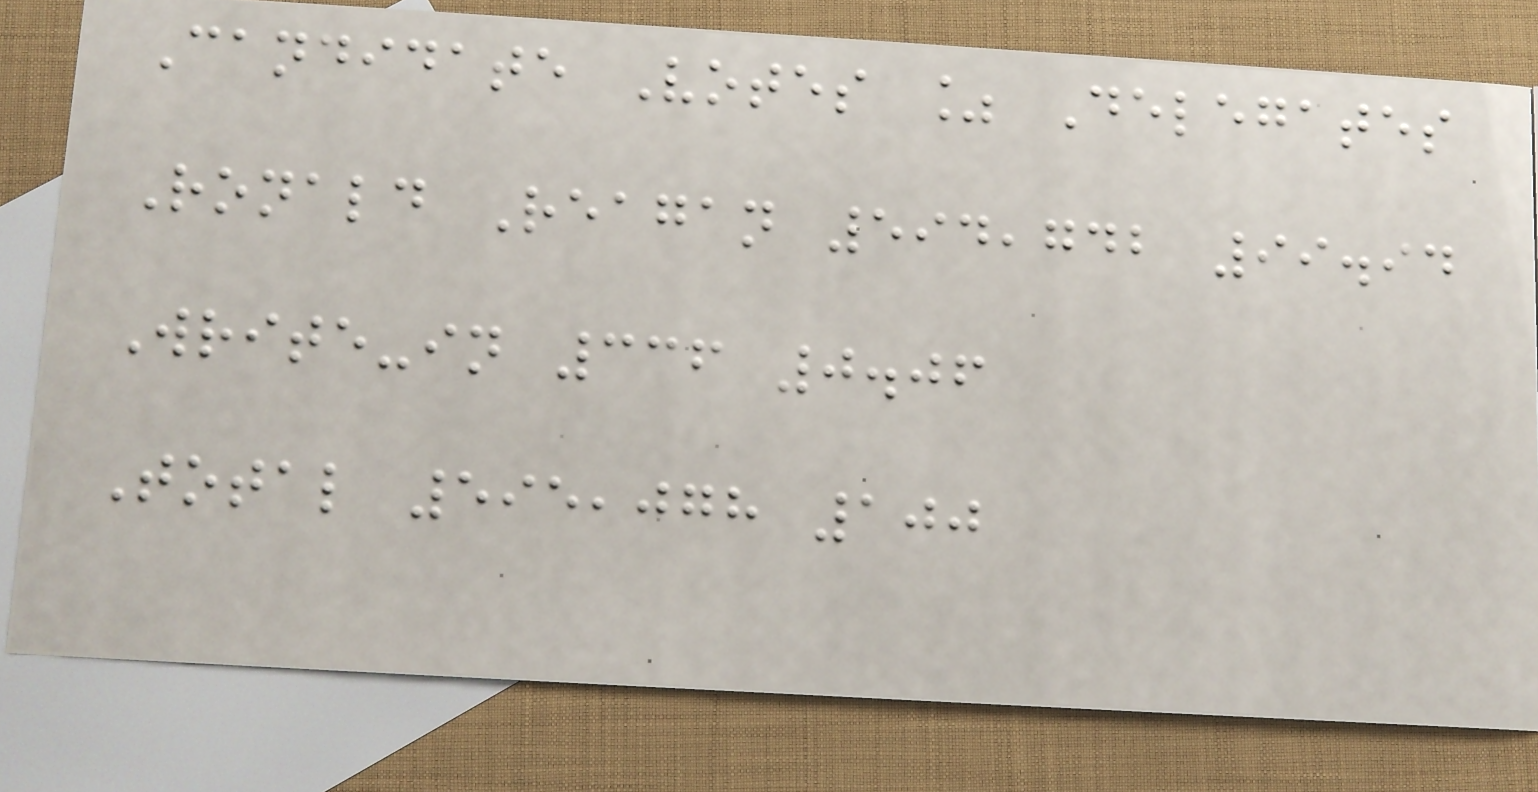Candidate Votes % Delegates
Ronald Reagan 594,742 99.94
Write-in 336 0.06
Total 595,078 100
